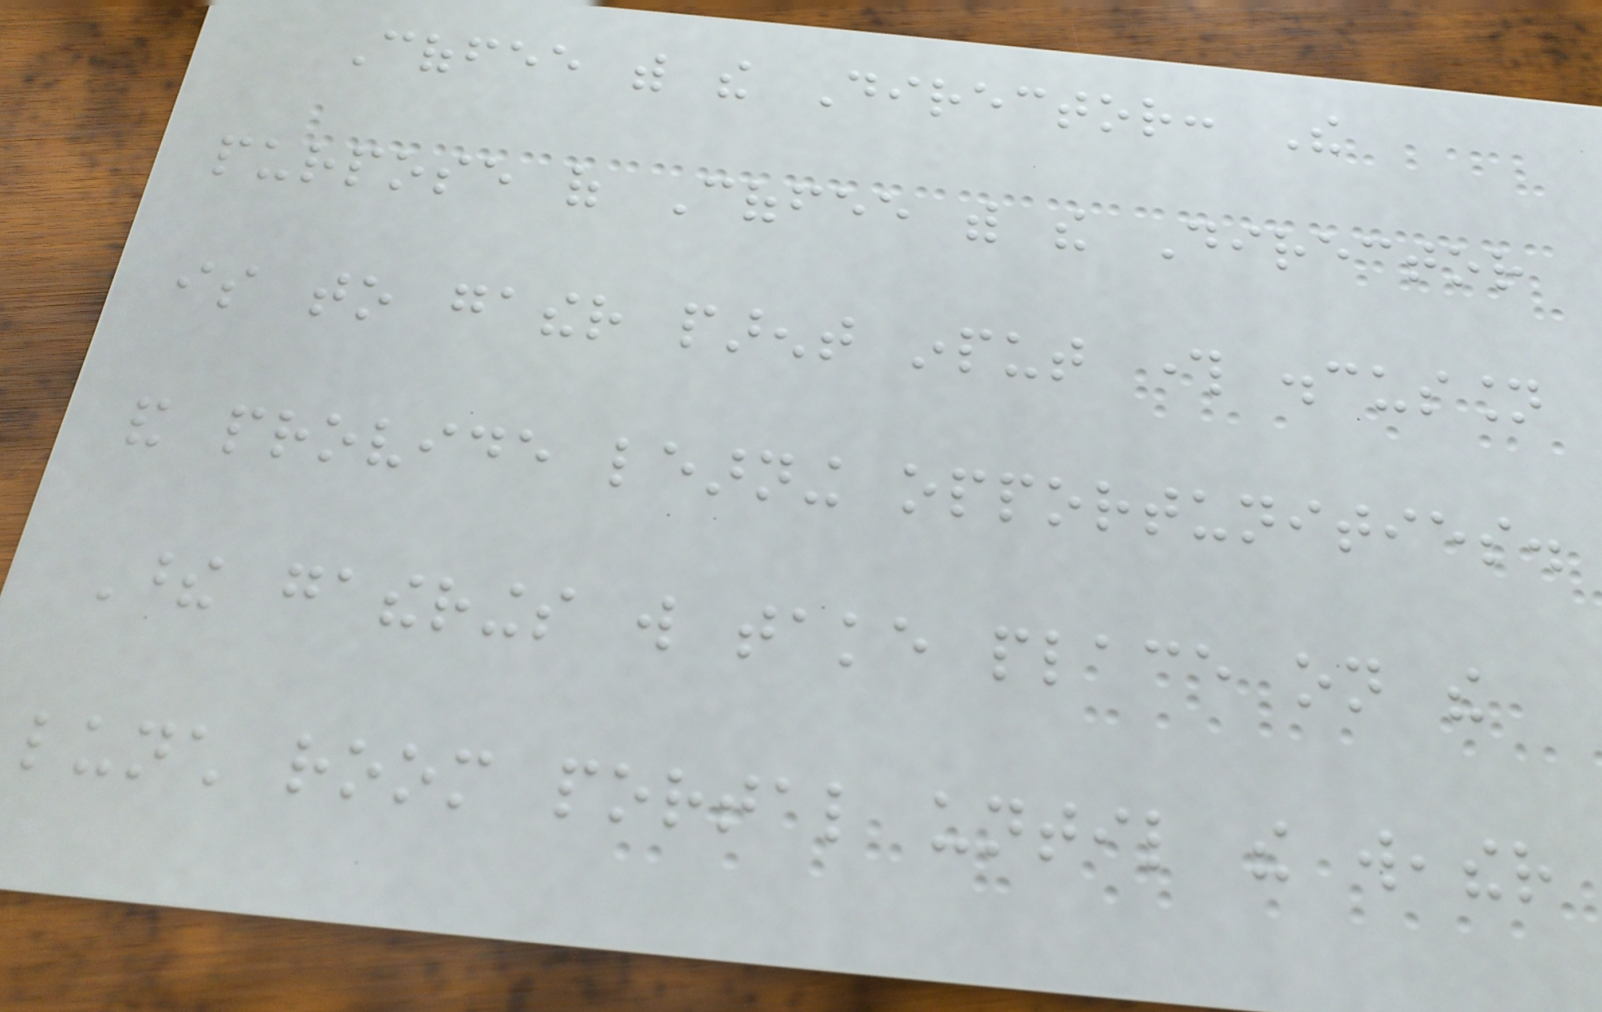Coffee with the Director: The
purpose of Coffee with the Director
is to gather parent input through discussion
and provide learning opportunities.
These gatherings will take place on the
lunch room portal until the weather
